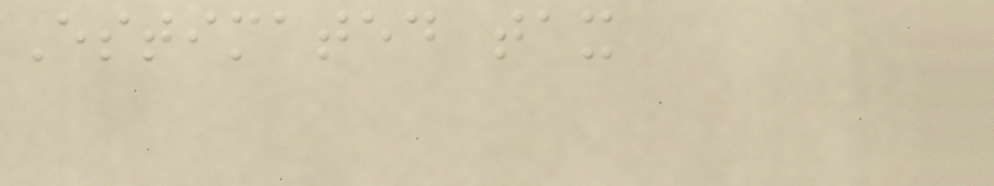Estimated tax
